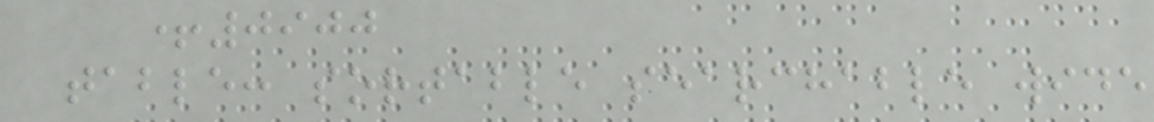+0900
table: sortable searchable wide
